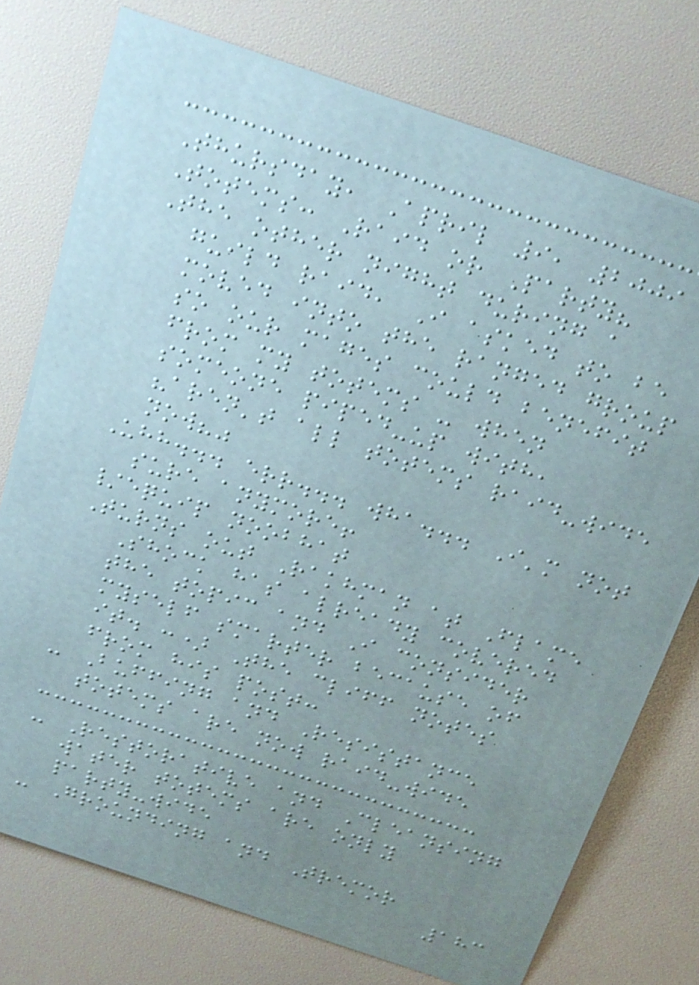Thursday, April 9, 2009
Totems: Raid or Party?
The other night during a
guild raid, I asked to be
moved into the ranged group
so our mages could benefit
from my totems - when
someone piped-up with,
"aren't all totems raid-wide
now?"
Uhh... err... wha... I'm not
sure anymore!
/equip noobhat
Turns out Rakhman at Flame
Shock has already covered
the topic and I consider
myself smarter because of
it. :) The cliff notes
from his post:
- Buffing and Resistance
totems are now raid-wide
- Restorative and Cleansing
water totems are only
party-wide
- Grounding and Tremor
183
